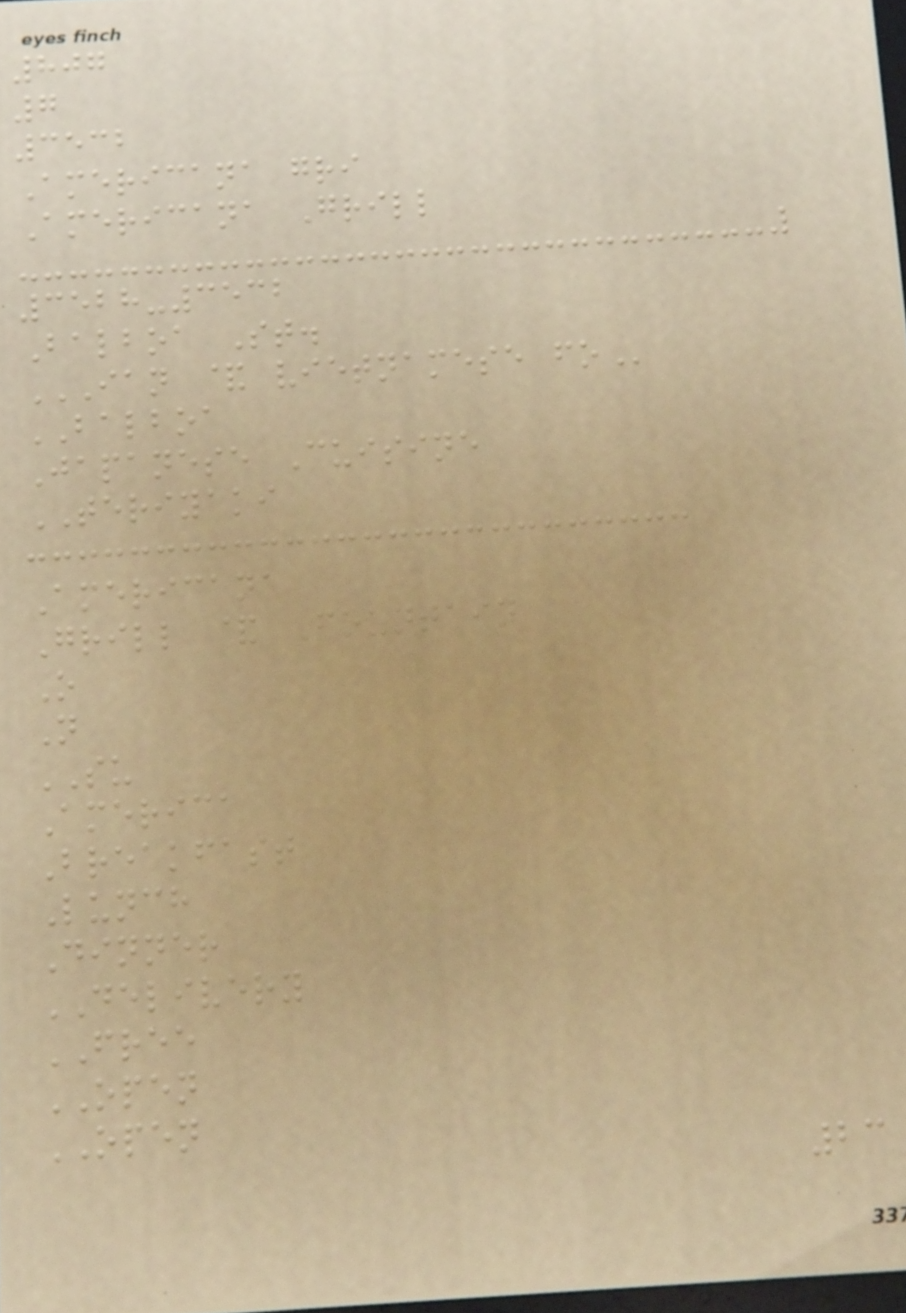807
7
3532
Americana gri
Americana Grill
3528-3532
Balboa St.
IAN & VIETNAMESE FO
BALBOA
Japanese Cuisine
TERIYAKI
Americana
Grill & Fountain
O
N
SU
America
Breakfast
Lunch
Dinner
DELIVERY
FREE
OPEN
OPEN
23
